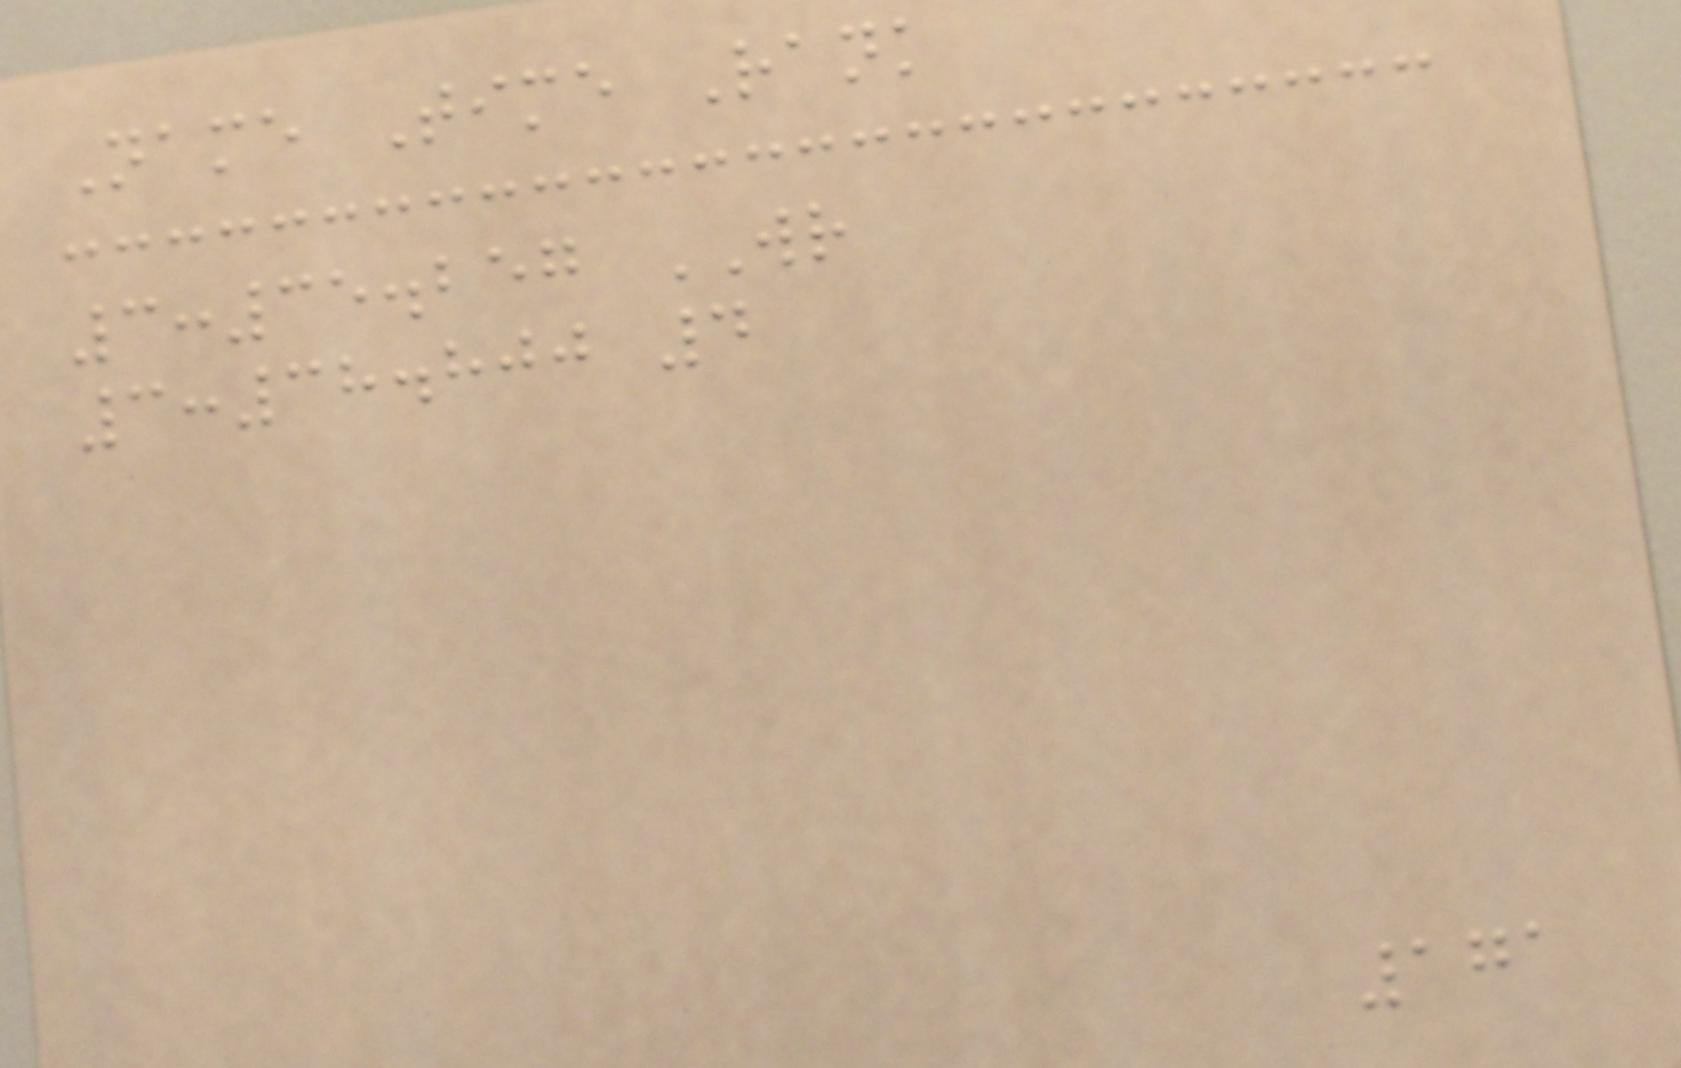Name Time Rank
3:35.257 WR
3:38.800 4
171
